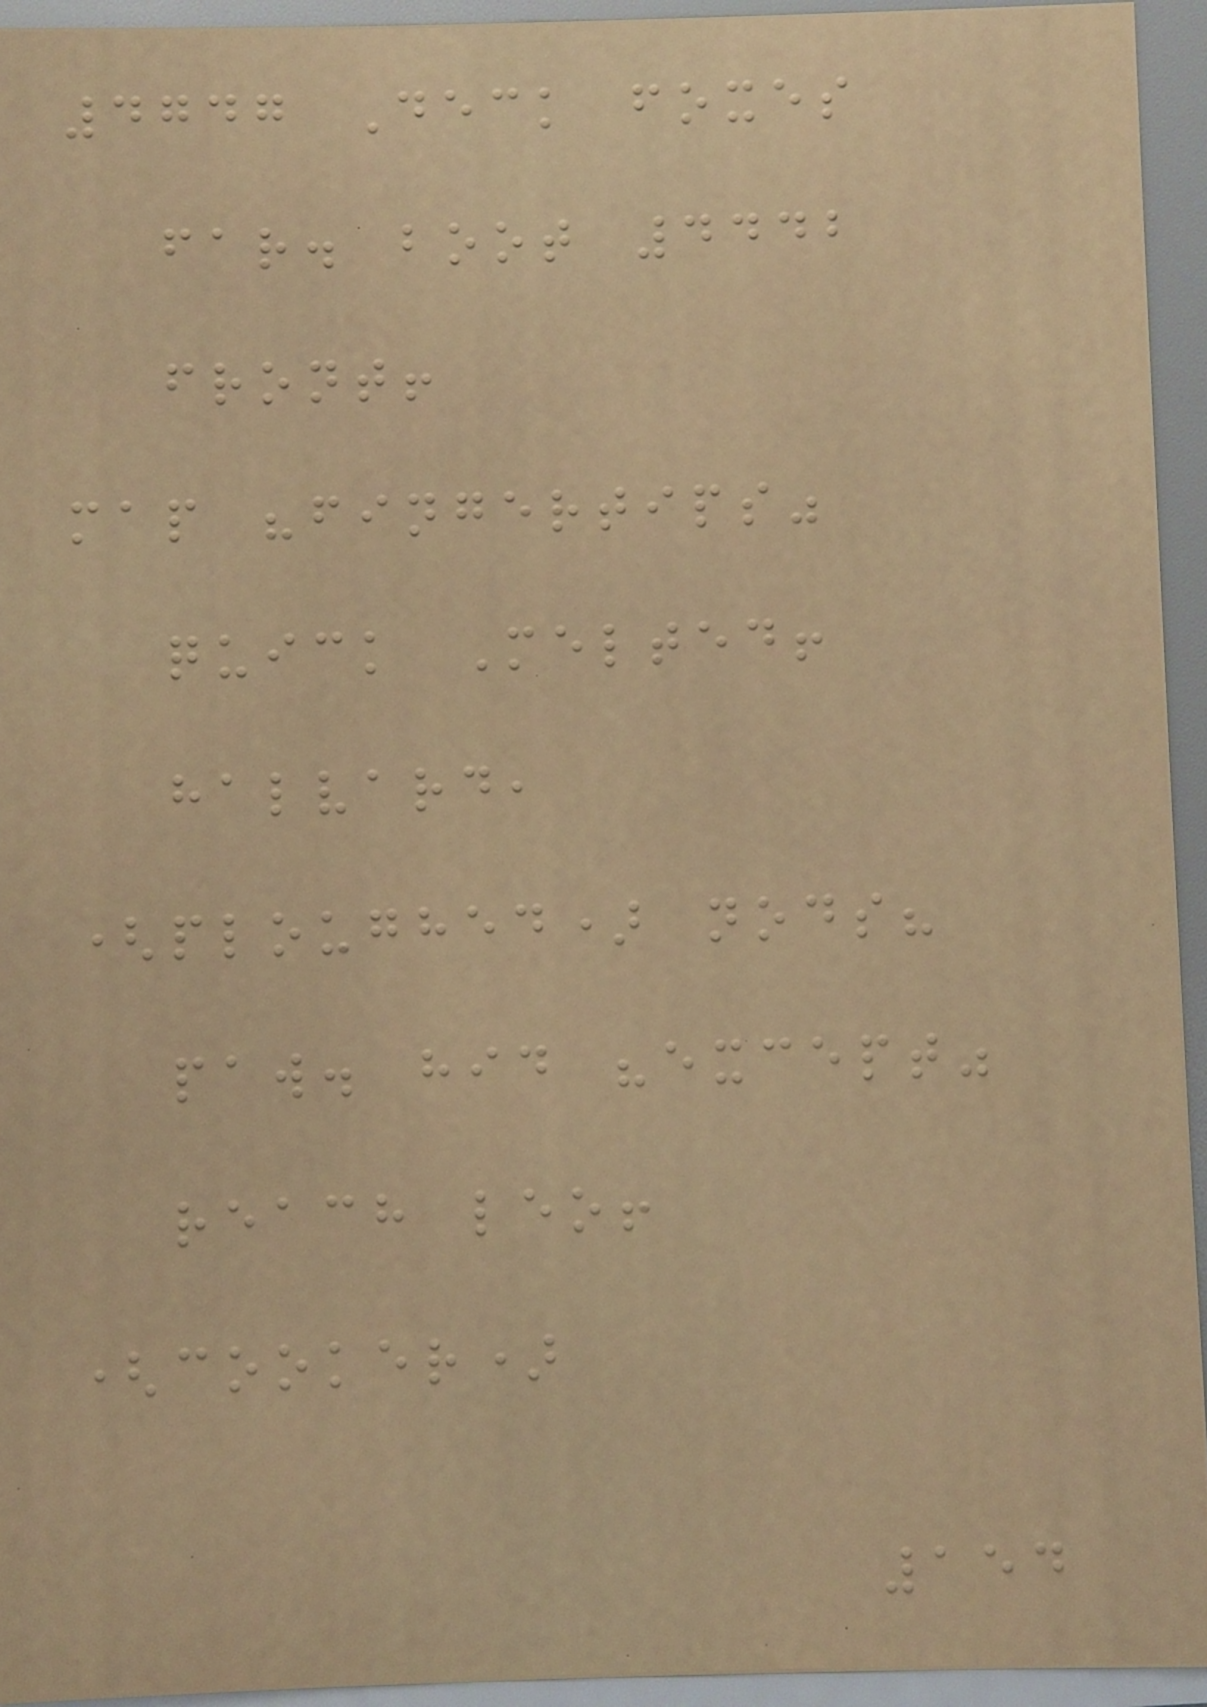4747 Deck foxes
far. boot 4442
front!
map "fingertips"
quick Melted!
halvard,
(ploughed) nods?
paw. hid "except"
reach leo!
(cooker)
154
